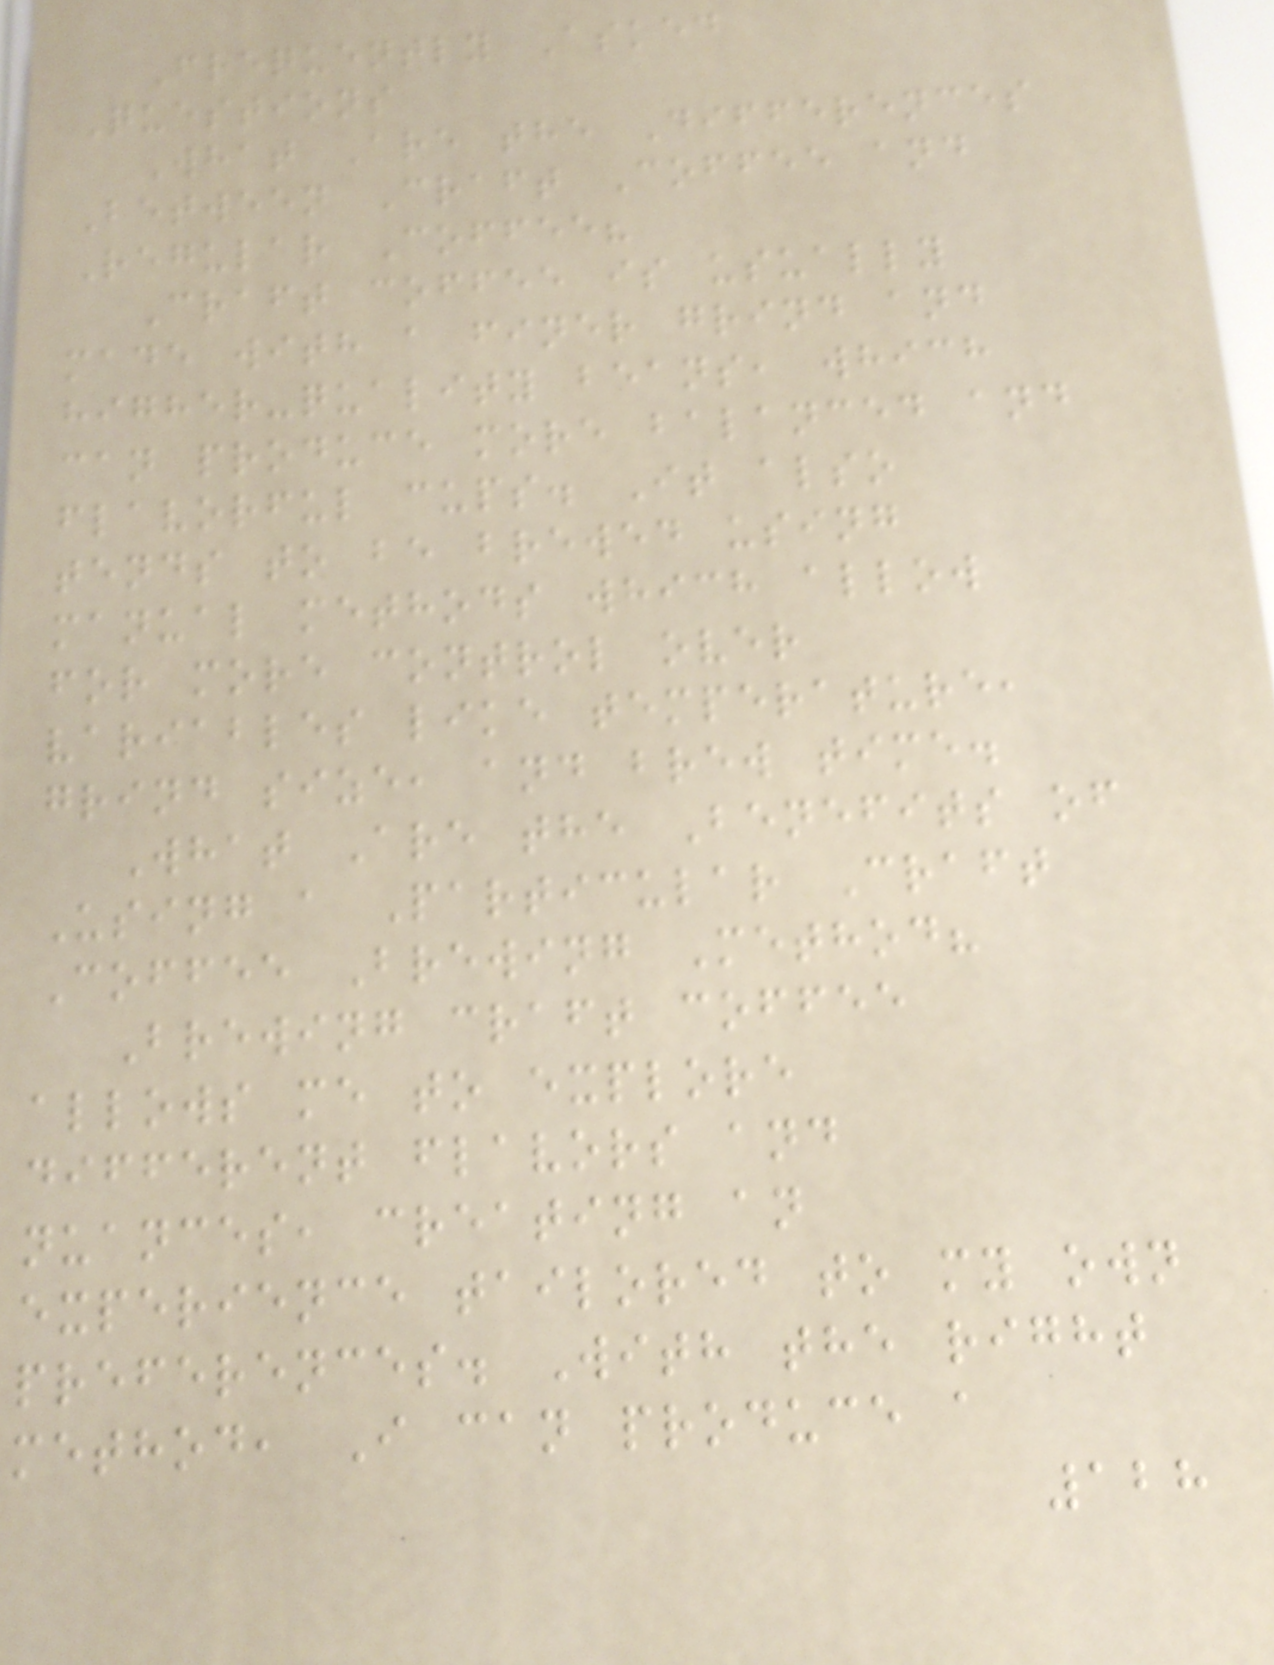Frequently Asked
Questions
What Are the Differences
Between Craft Coffee and
Regular Coffee?
Craft coffee is usually
made with a finer grind and
higher-quality beans, which
can produce more balanced and
flavorful cups. It also
tends to be brewed using
manual methods which allow
for more control over
variables like temperature,
grind size, and brew time.
What Are the Benefits of
Using a Particular Craft
Coffee Brewing Method?
Brewing craft coffee
allows me to explore
different flavors and
nuances, creating an
experience tailored to my own
preferences. With the right
method, I can produce a
128
